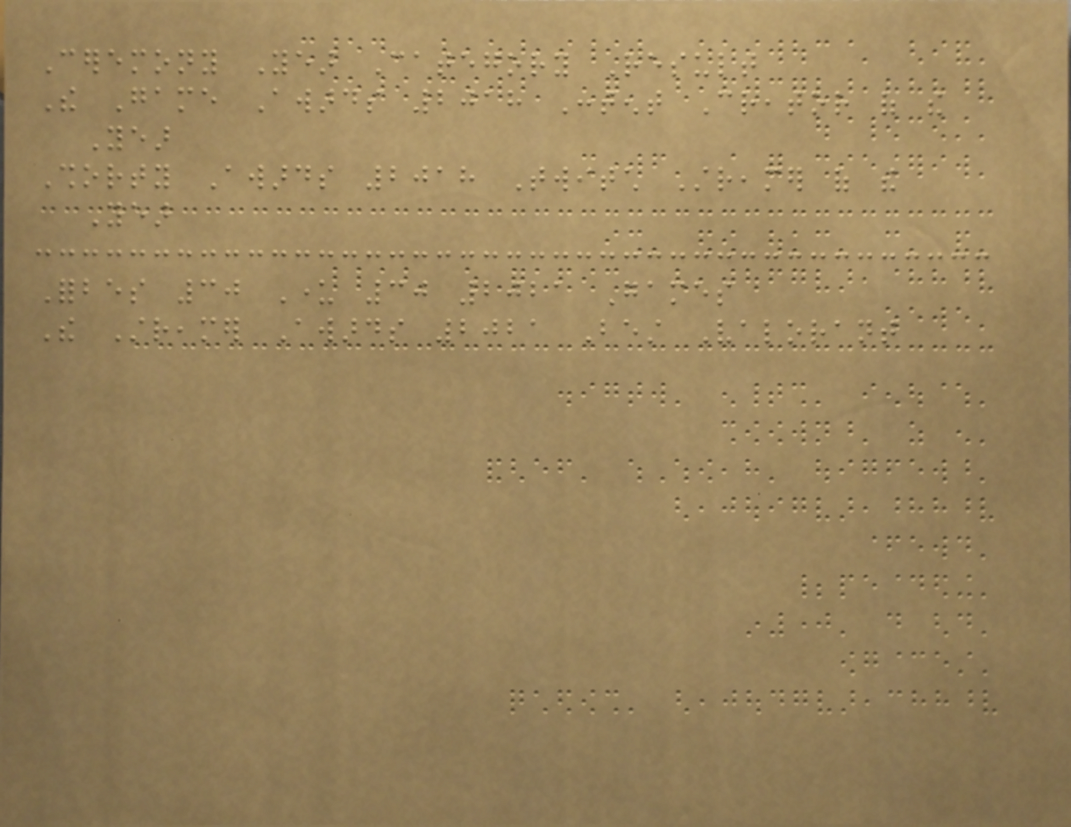Ceremony Year Category Result
The Game Awards 2018 Content Creator of the
Year
Shorty Awards 2018 Twitch Streamer of the
Year
Forbes 30 Under 30 2021 Games
The Streamer Awards 2021 Best Valorant
